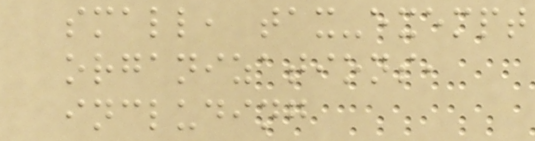small, tax-exempt
organizations,
including
